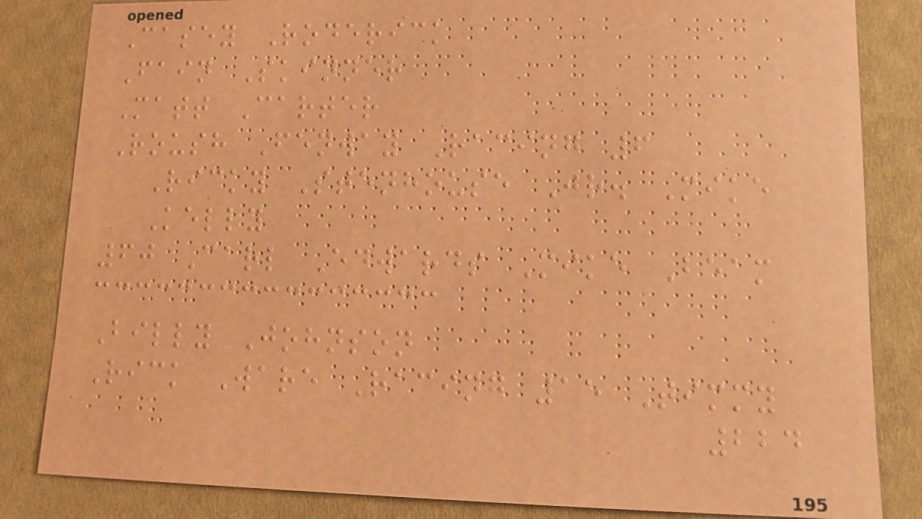Casey Roderick
Fain Skinner
Matt Carter
Roush Fenway Racing 6
Ricky Stenhouse Jr. Mike
Kelly
60 Carl Edwards Mike Beam
Billy Johnson
Rick Ware Racing 15 Timmy
224
